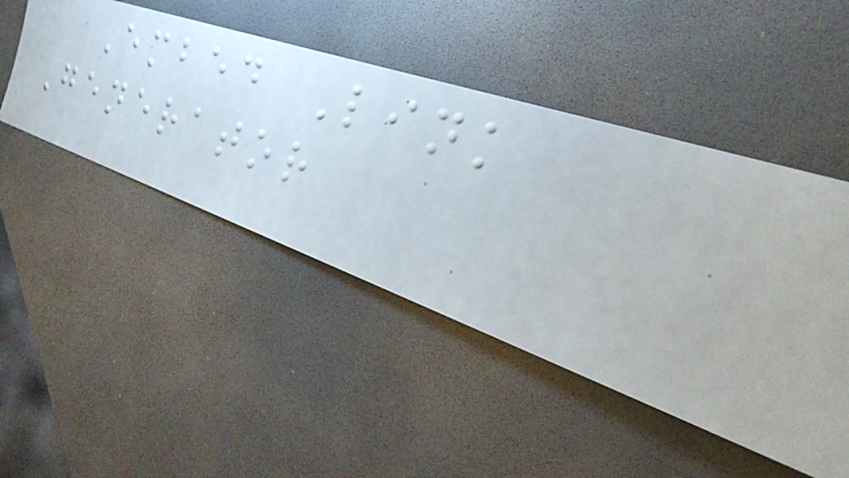Embed Link
Generator
